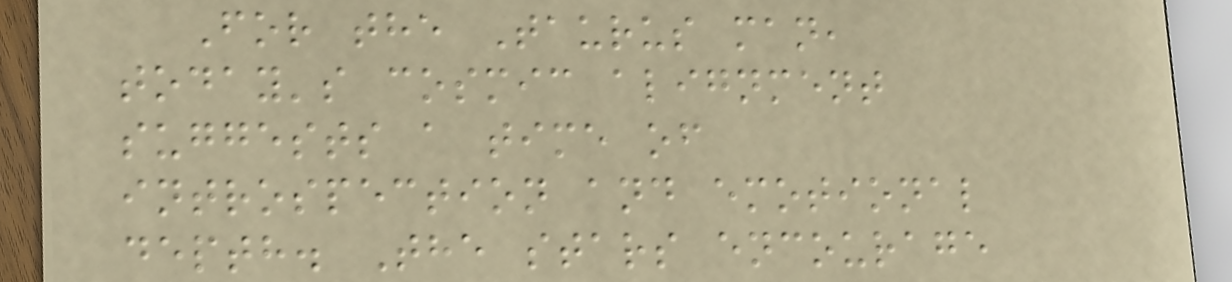For the Taurus man,
today's cosmic alignment
suggests a time of
introspection and emotional
depth. The stars encourage
